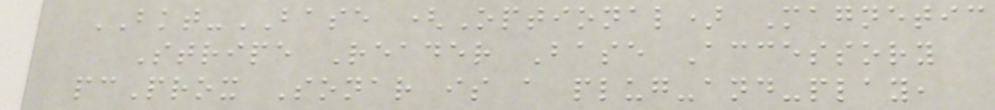BKT-BASE (Optional) Magnetic
Stripe Reader Base Accessory
pcProx Sonar is a plug-and-play,
